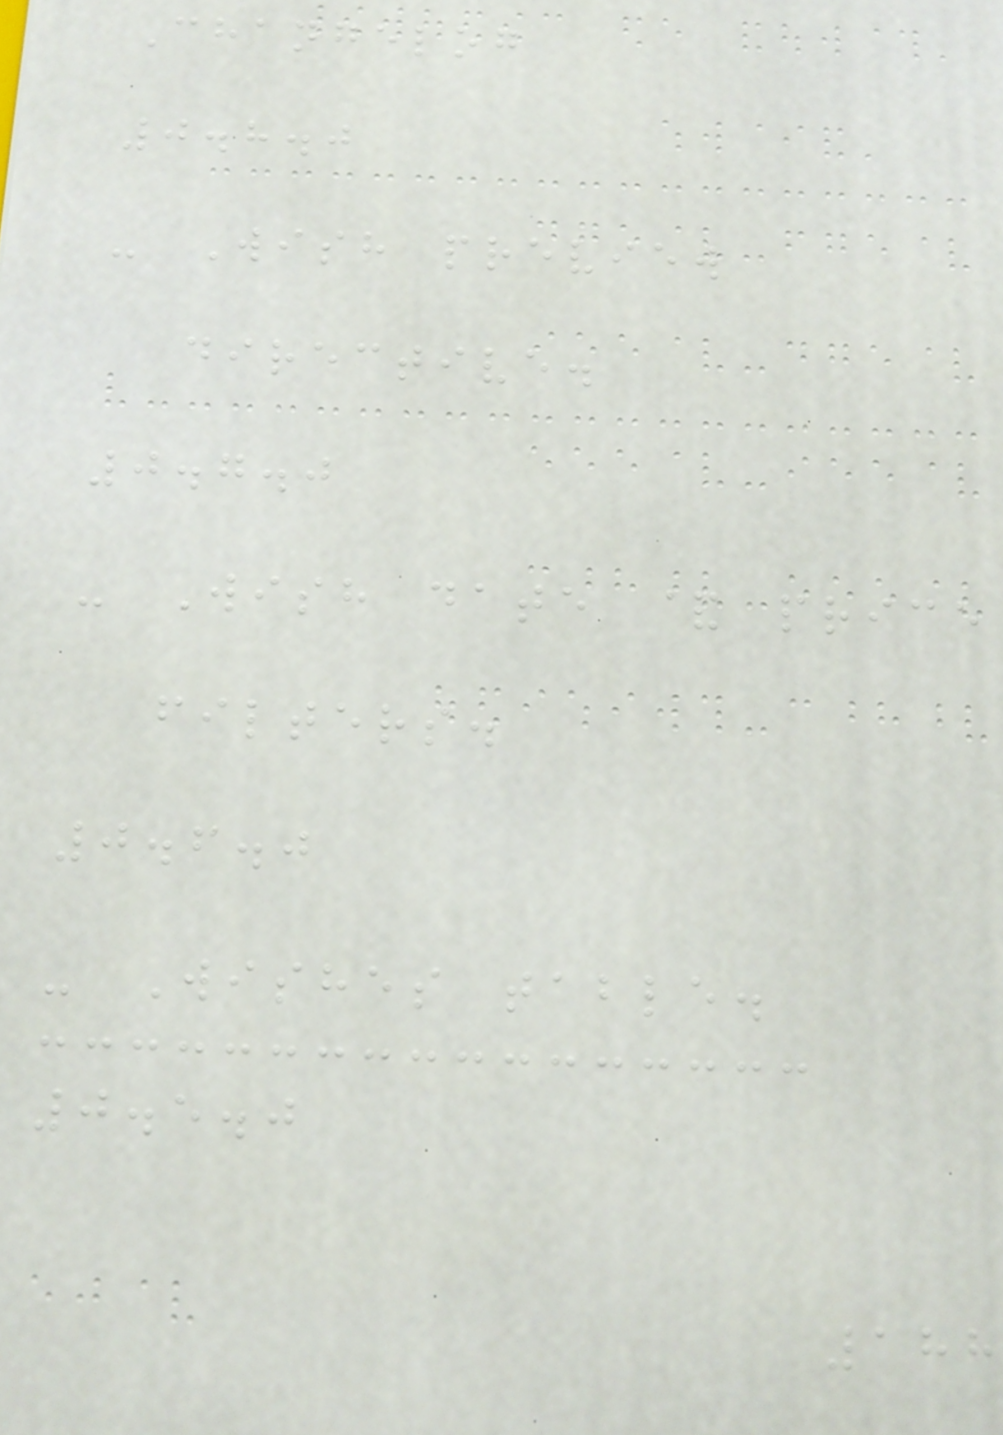Changelog
0.8.0
- Wish preview
directive.
0.7.0
- Wish date & price
filters.
0.6.0
- Wishes table.
0.5.0
188
